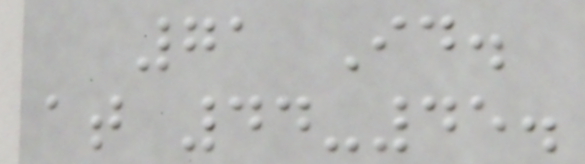71 Id.
at 44-45.
